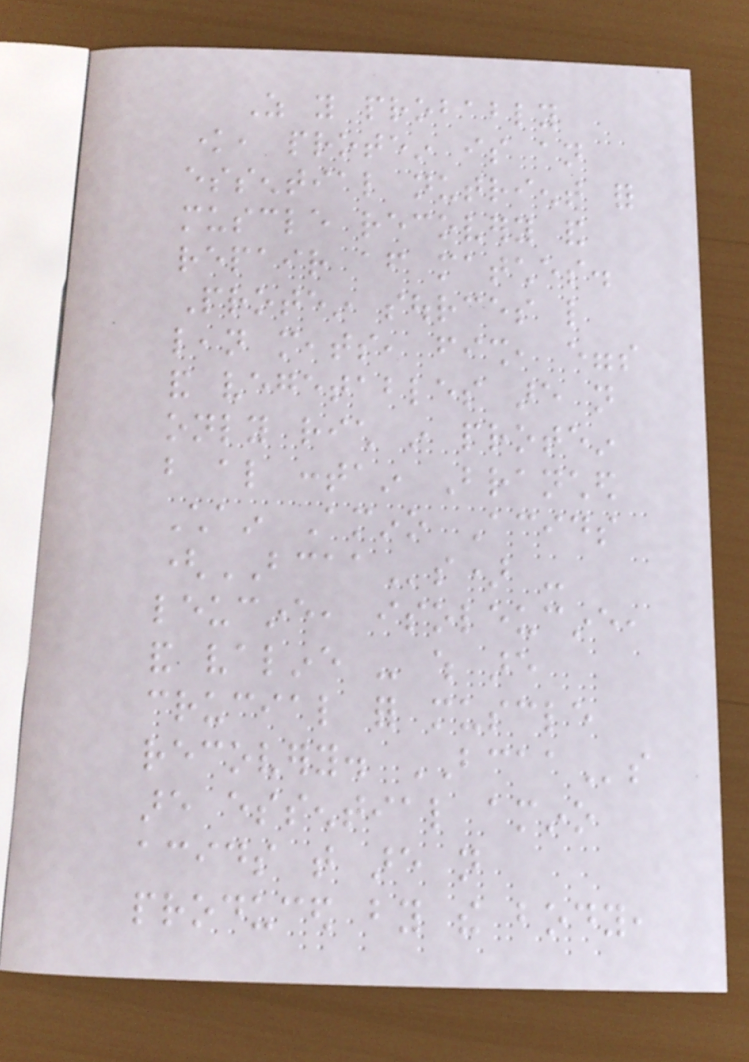As you probably
know, protein is an
essential nutrient for
muscle recovery and
repair after matches.
Protein sources like
lean meats, fish, eggs
and vegetables are not
only rich in protein
but also contain Branched
Chain Amino Acids
(BCAAs) -
leucine, isoleucine,
and valine - which are
crucial for muscle
recovery. BCAAs
are essential amino
acids that are not
produced by the body,
